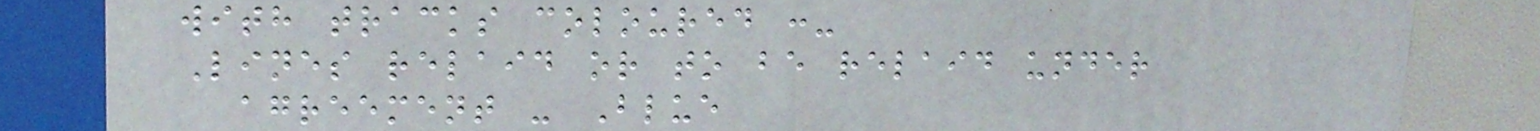with tracks coloured :-
Lines relaid or to be relaid under
agreement - Blue
